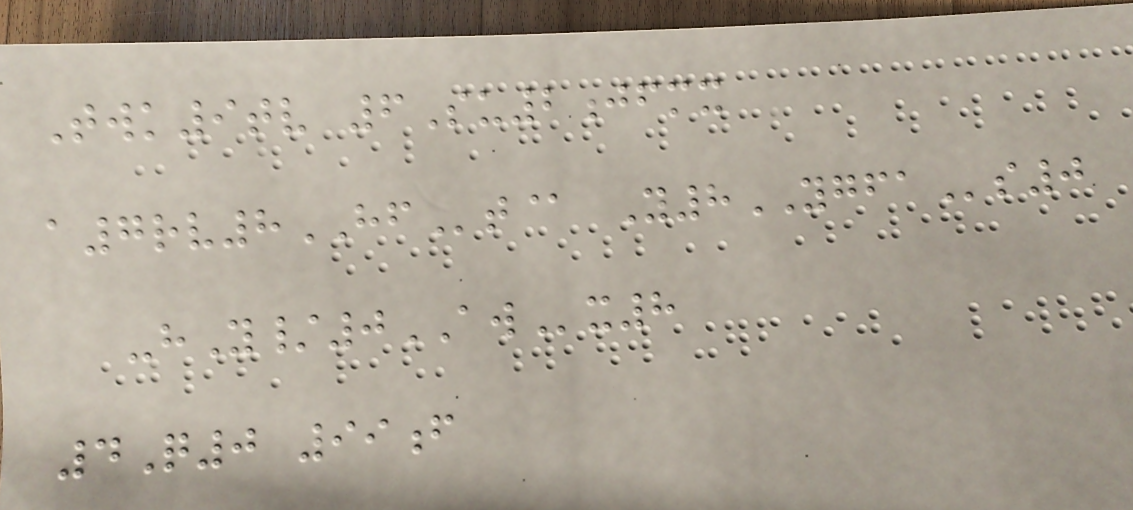Twk9tv 6Su2jfmx
a7rv8HFt@ Y8YGFAs0
-hY/0AWx8
4Q0 99f
